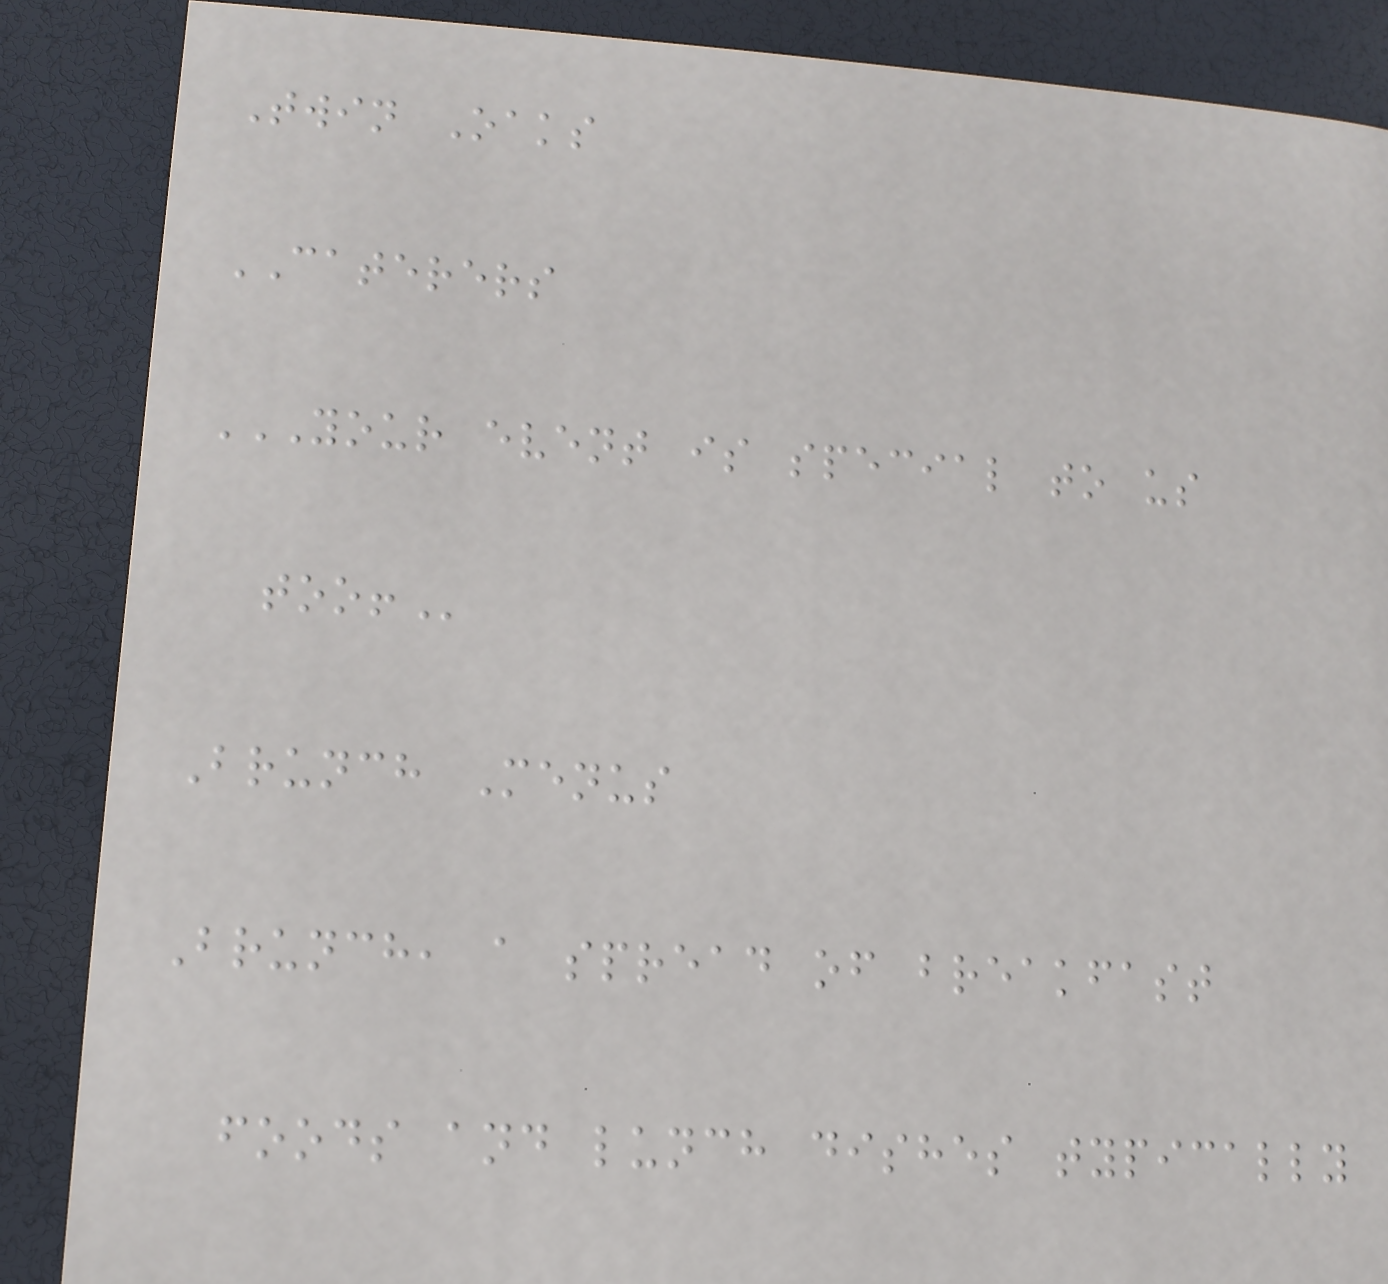Twin Oaks
CATERERS
YOUR EVENT IS SPECIAL TO US
TOO!
Brunch Menus
Brunch, a spread of breakfast
foods and lunch dishes typically
